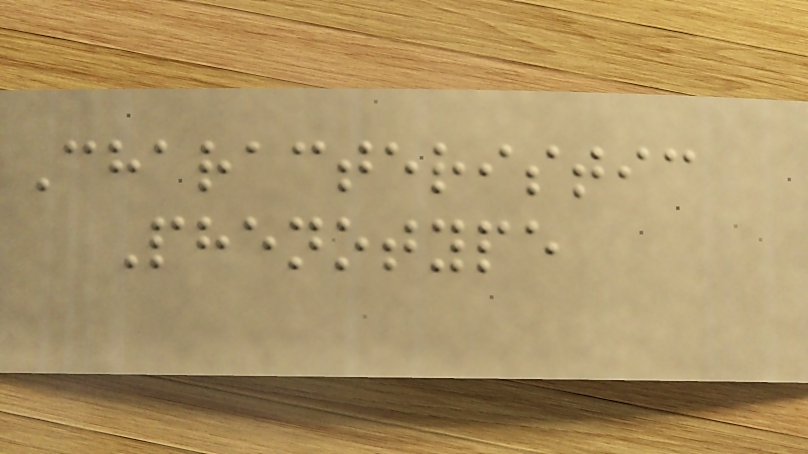Characteristic
Phenotype
